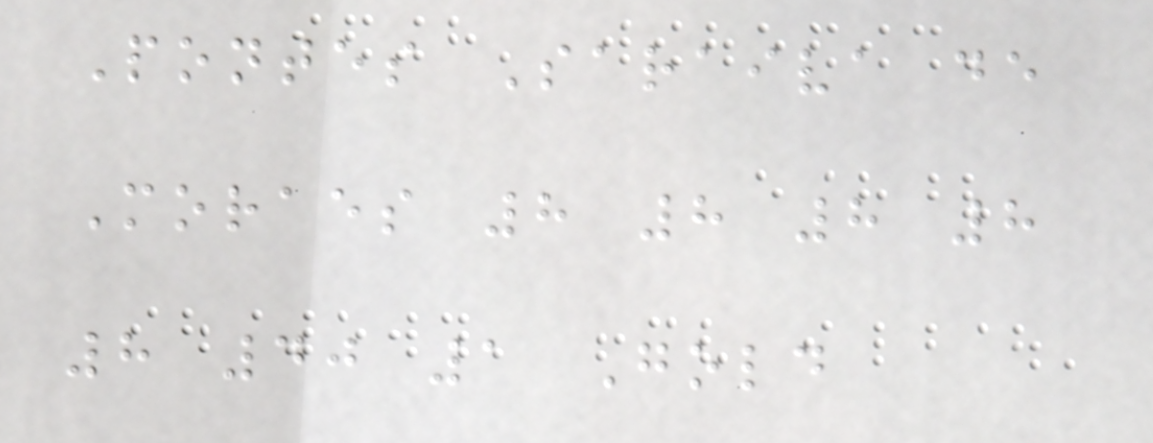Pontes Saraiva de
Moraes 8 8 8 8
8 40 1 Gold
